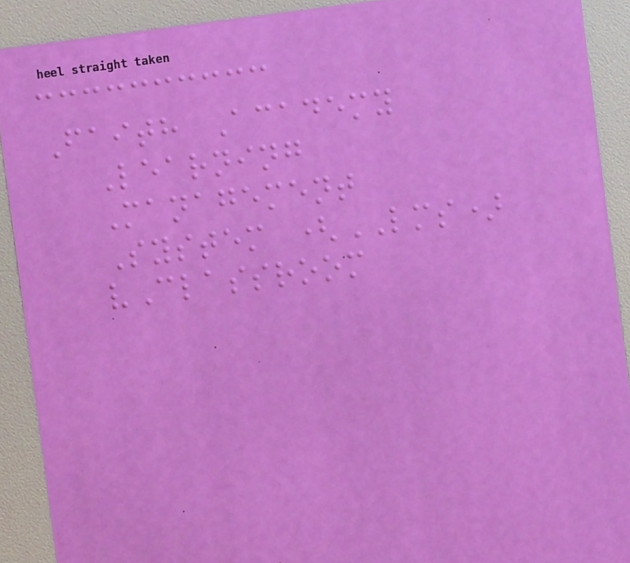Faith Academy
Learning
Management
System (LMS)
vClassroom
